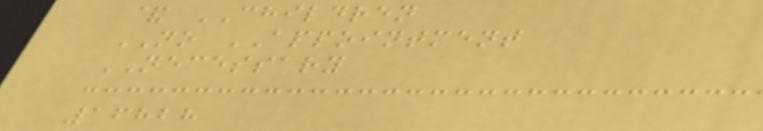& CHILDREN
NO APPOINTMENT
NECESSARY
16828
